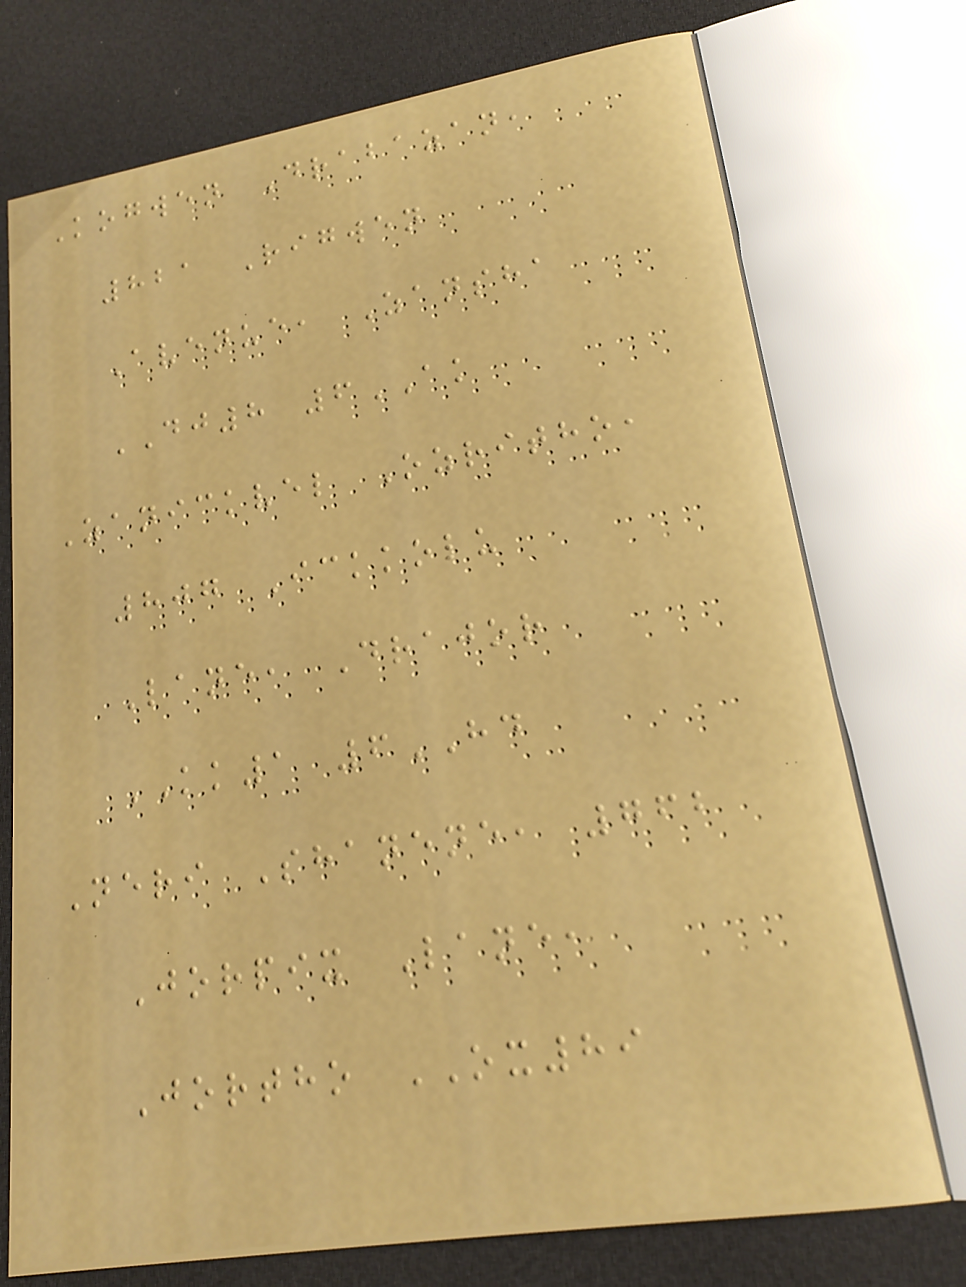Kogwen Drabazan,
821 Rigwen
Avenue, Zansha
DJ8 6AK
Zanickvel Ozritho,
807 Ickkolu
Lane, Drajor
KK1 6HD
Neri Shanene, 762
Jorpix Lane,
Jortho OX89
